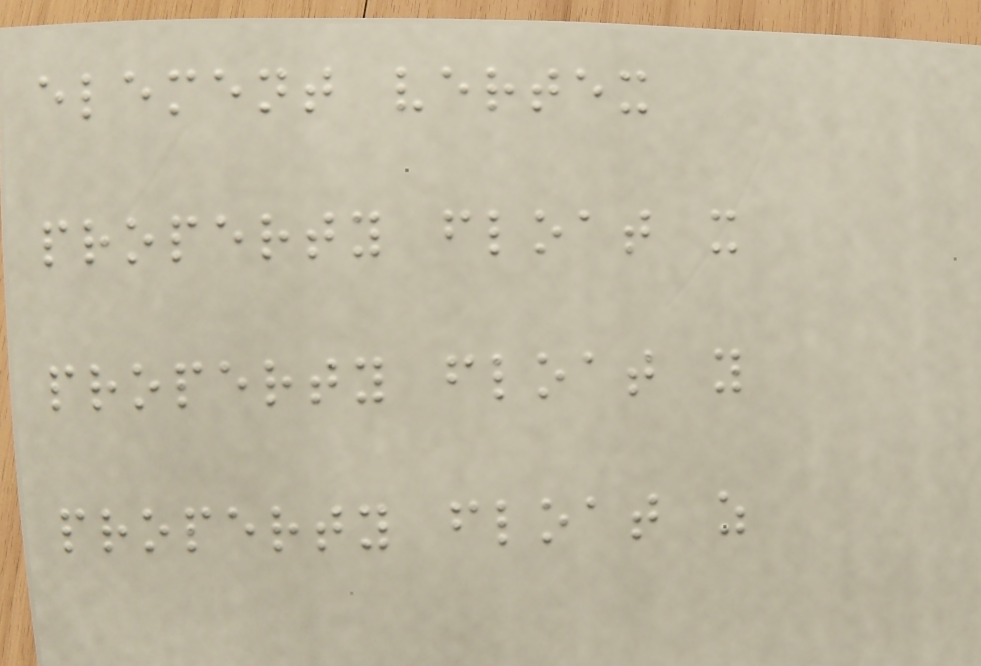element vertex
property float x
property float y
property float z
